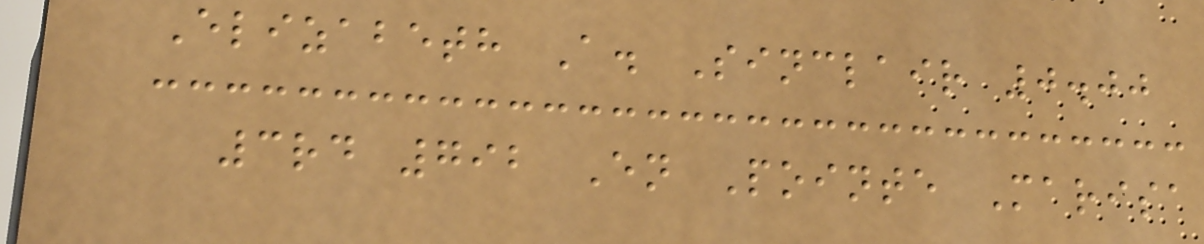Elizabeth A. Sinclair 0.00
3rd 792 En Pointe Marisa
